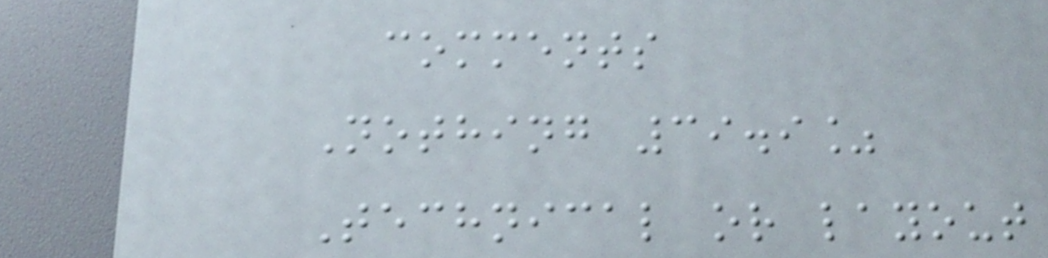comments
Nothing 39.9%
Technical or layout
